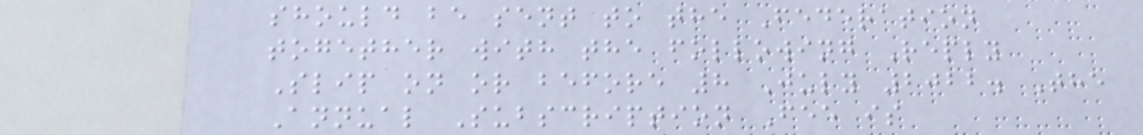should be sent to the Federation
together with the following Reply
Slip on or before 8 July 2022. The
Annual Subscription Fee is
